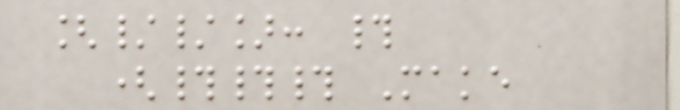[//]: #
(### Make
